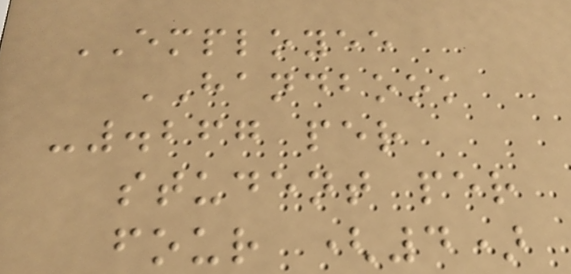EMPLOYEE
HANDBOOK
-.267 per
student per
four (4)
